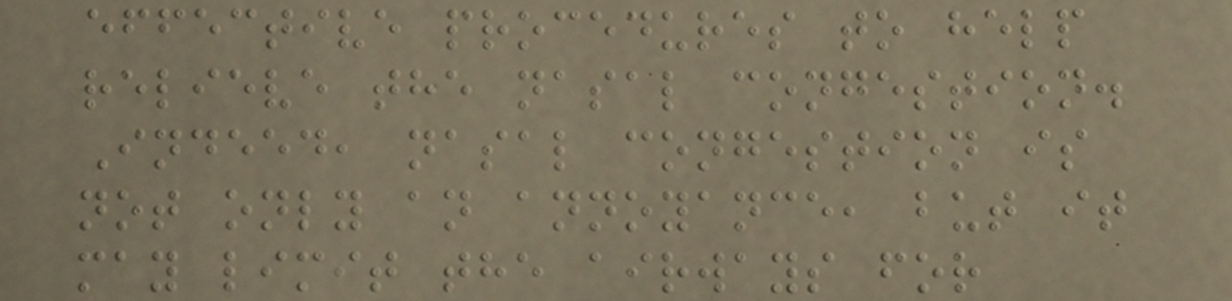effective procedures to help
relieve the nasal congestion.
Indeed, nasal congestion is
not only an annoyance, but it
may limit the airways for
